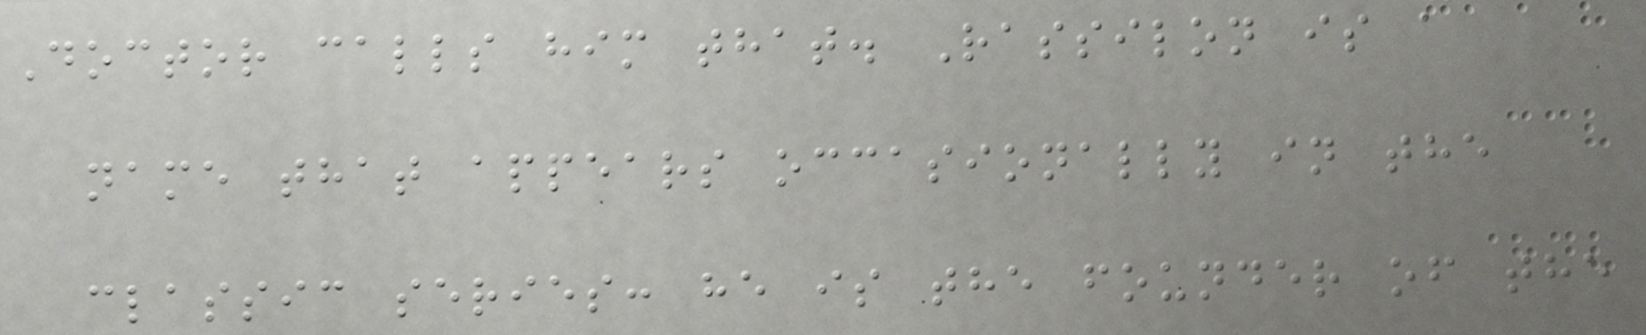Doctor calls him that. Rassilon is a
name that appears occasionally in the
classic series: he is the founder of the
